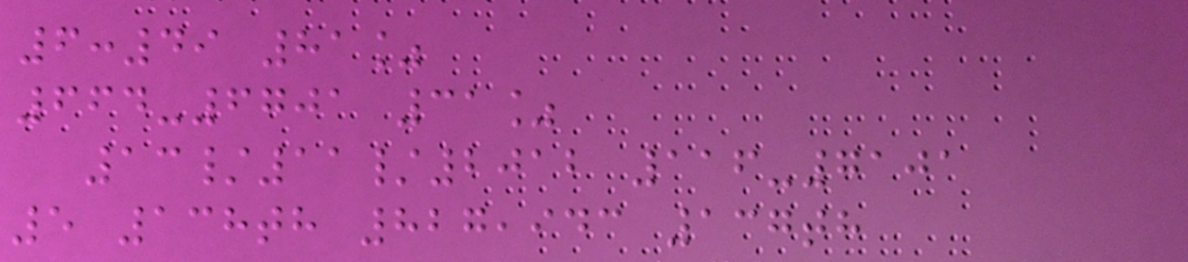6:49 81%
664-6701 31%
13/11/2012 116-7101
5 138th 827,943 137th
